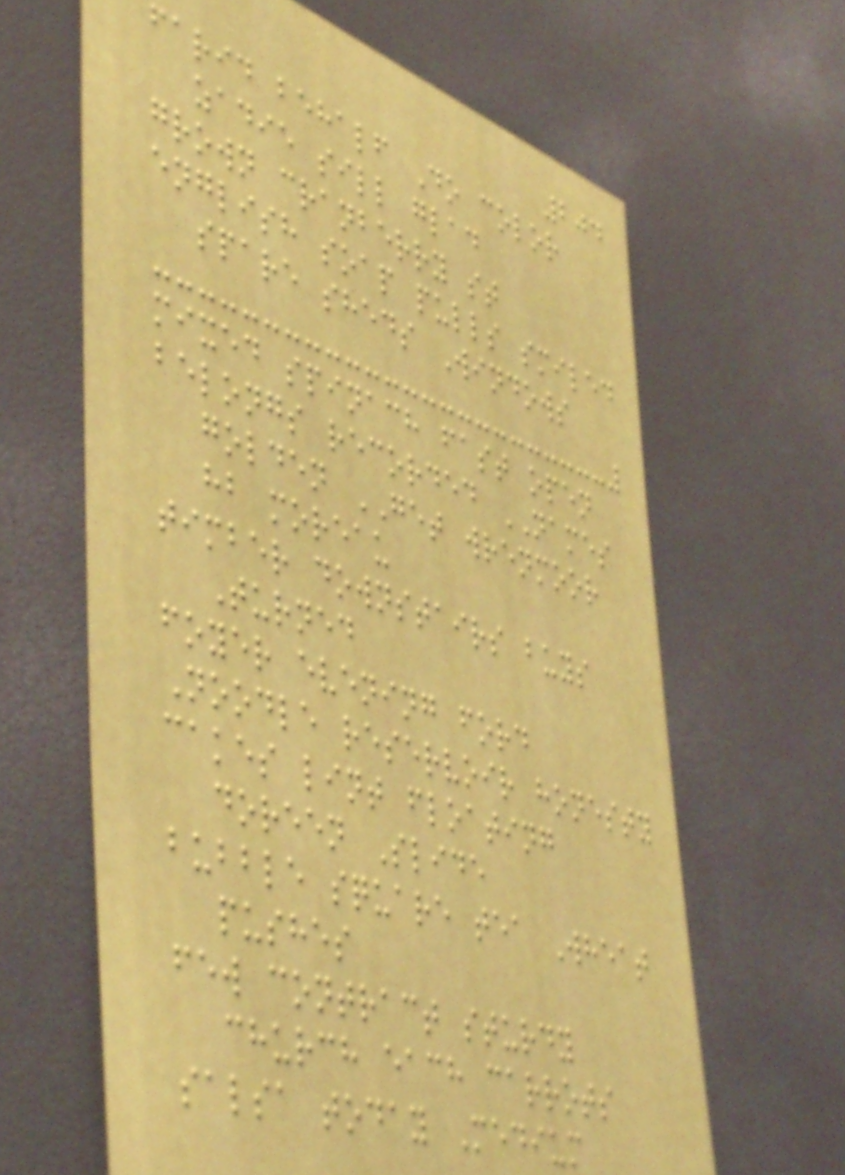204
farid behalf Do color
zadie sill glad
grown cranberry st
english soap pulls smiled
spare sheds Windows
mixed spinach fast open
belongs recorded NAMES
golden GET wrenmoor
hb moreau
timber downstairs buys
Turned
foyer evening ford
Noodle reservoir honesty
cakes lint floating
doreen Slide
bubble square tea Wheat
pushes
few contract sturdy
church each carrots
salsa today Medium
